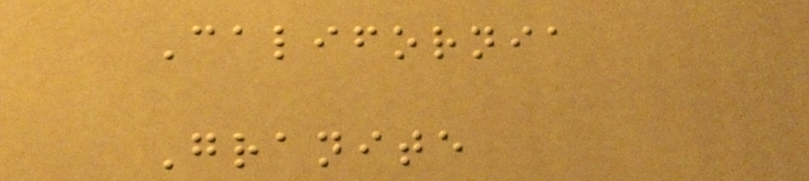California
Granite
